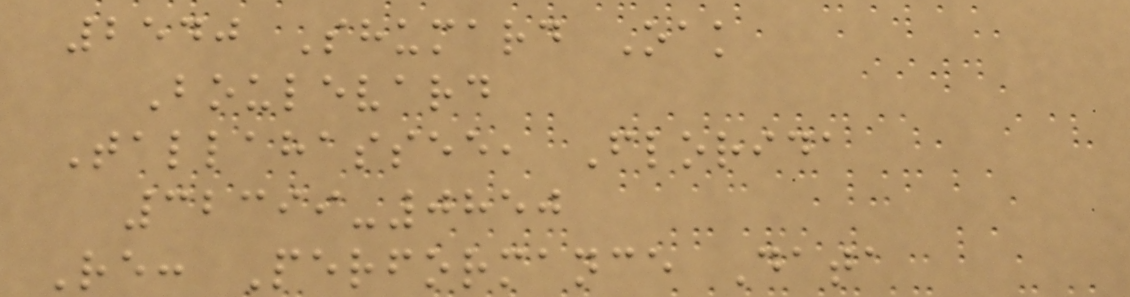2540 Shumard Oak
Boulevard
Tallahassee, Florida
32399-0850
Re: Performance Data
